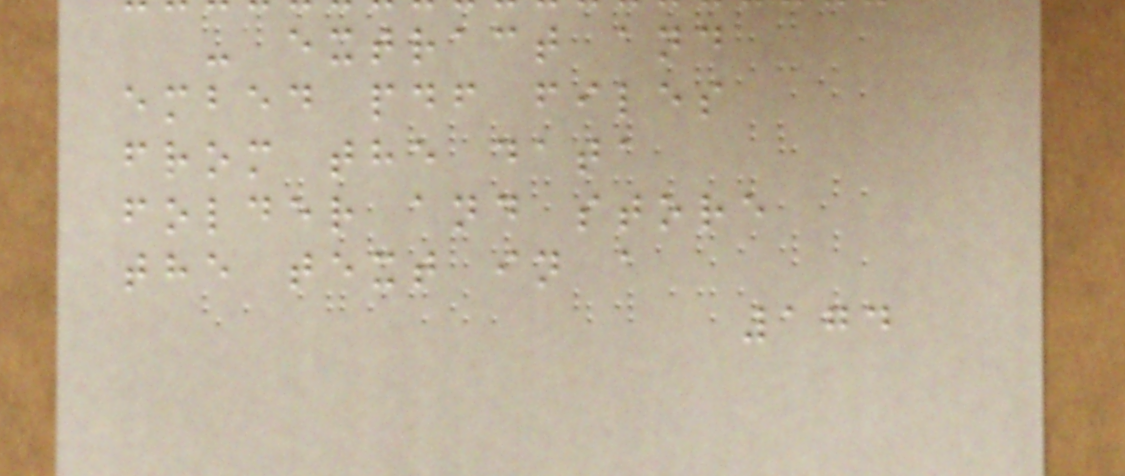- extract and
embed pdf files
from the data
folder and store
the text in a
174
